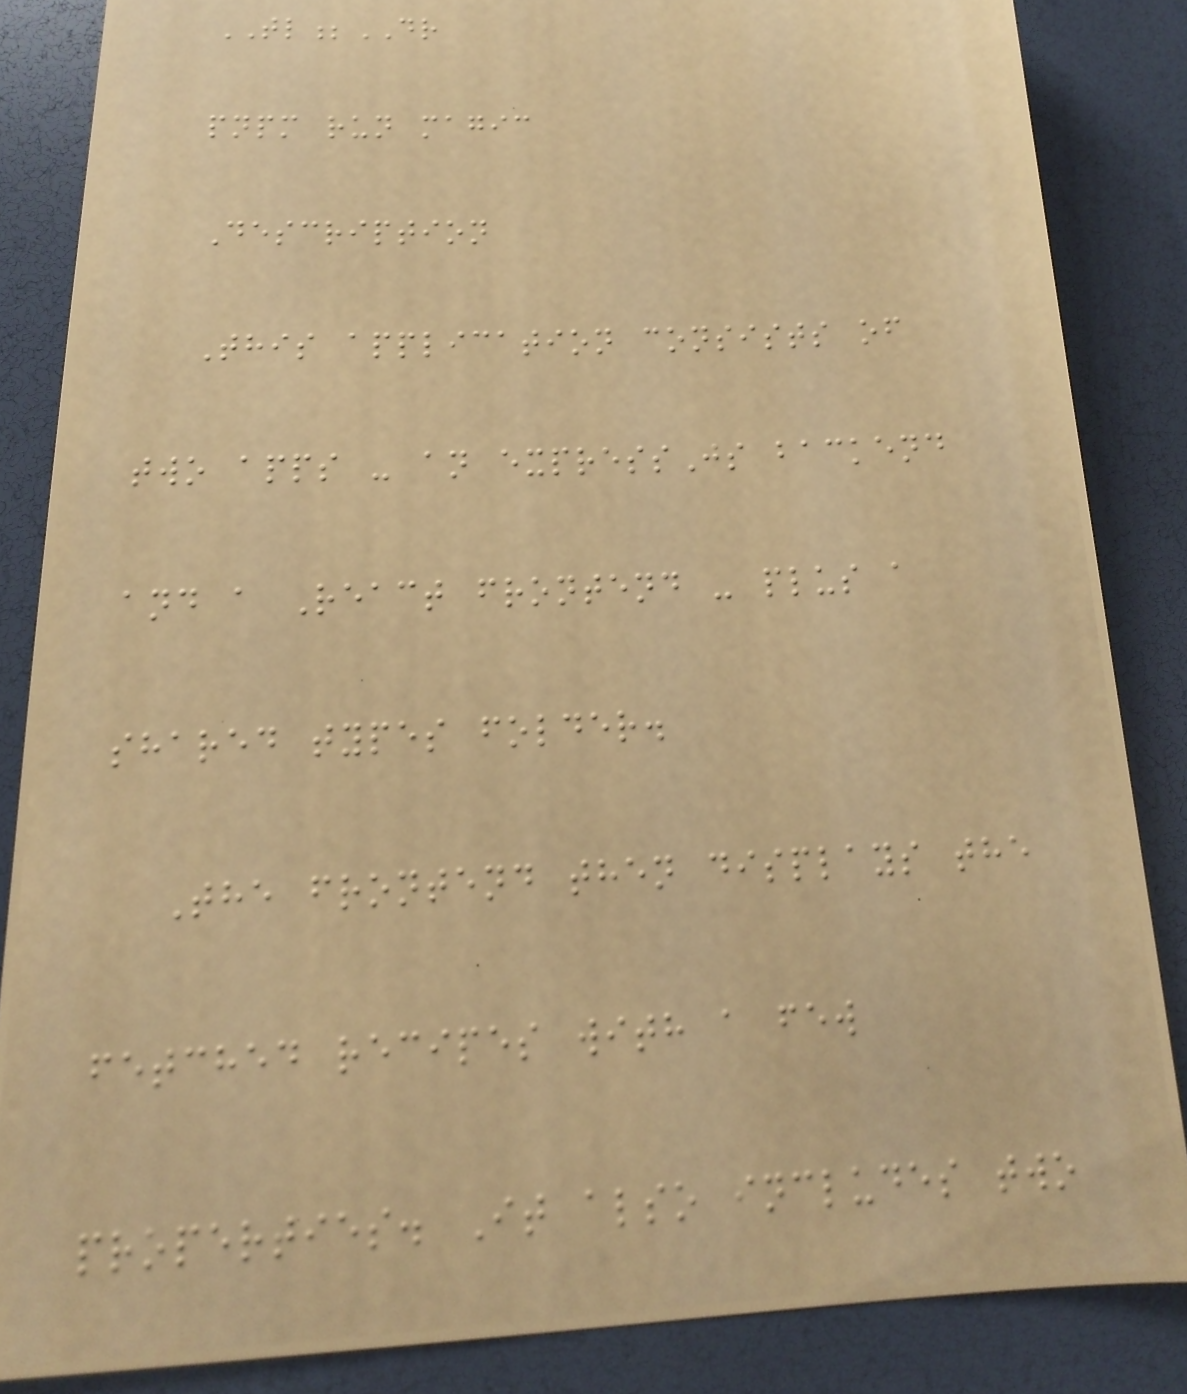TL;DR
pnpm run magic
Description
This application consists of
two apps - an expressJs backend
and a React frontend - plus a
shared types folder.
The frontend then displays the
fetched recipes with a few
properties. It also includes two
